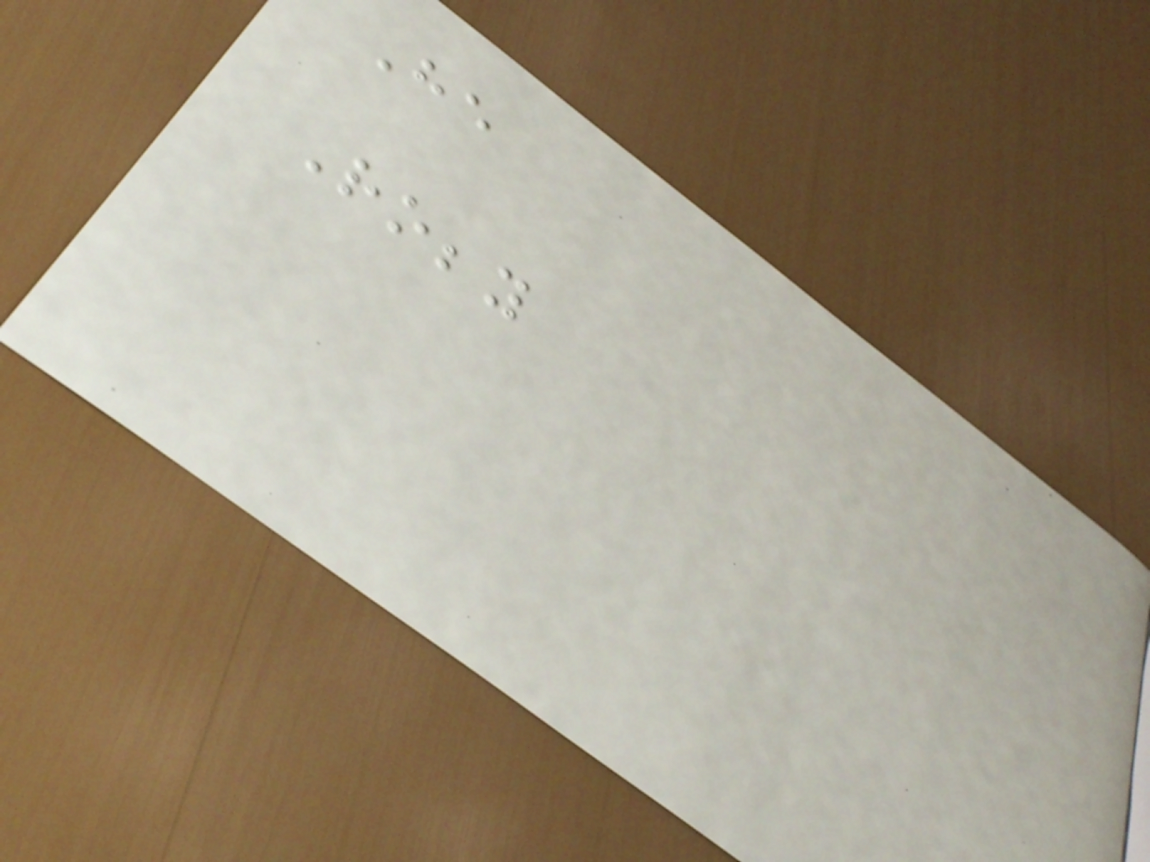He
Robby
